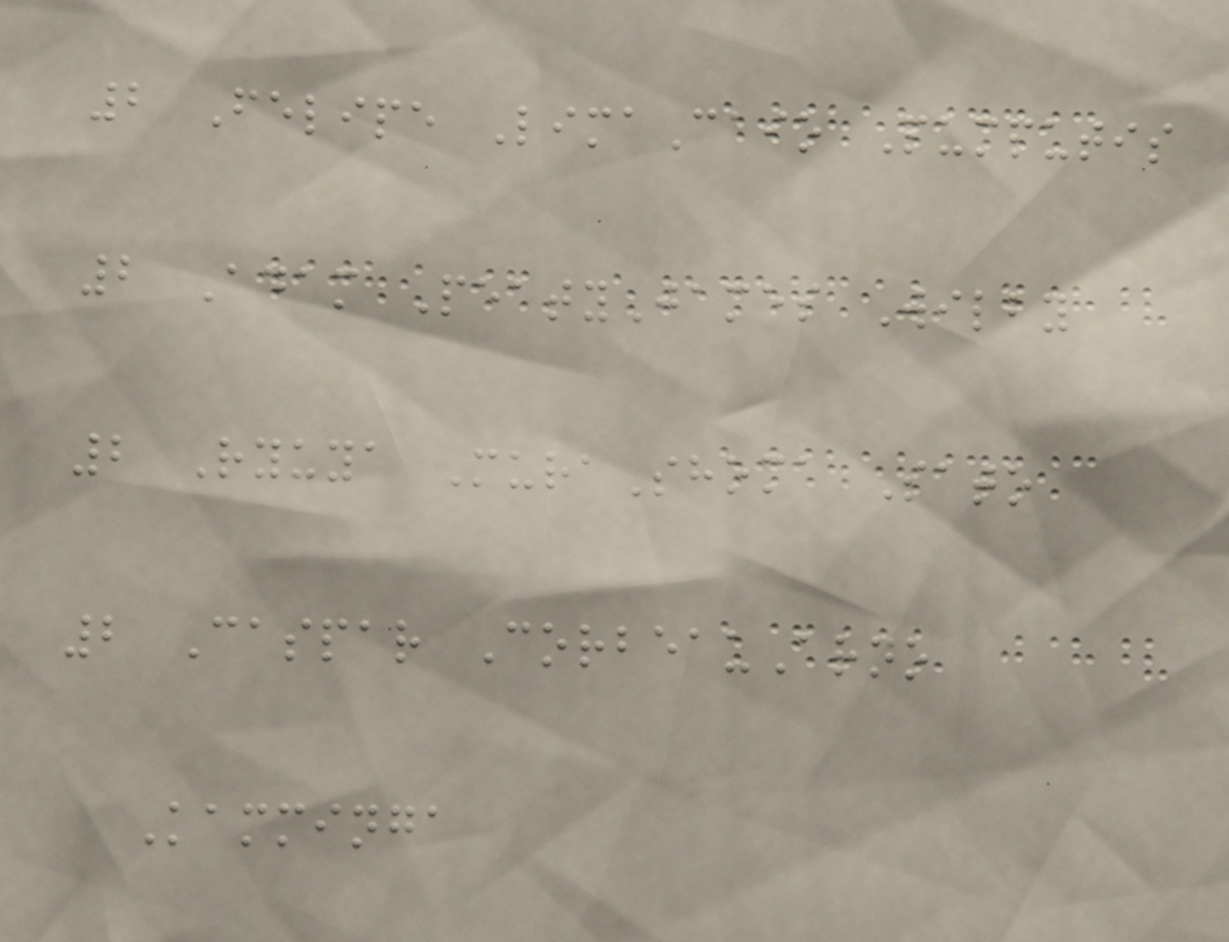2 Felipe LimaCaio Pumputis
2 Adam PeatyJames Wilby
2 Ryuya MuraShoma Sato
2 Caspar CorbeauArno
Kamminga
